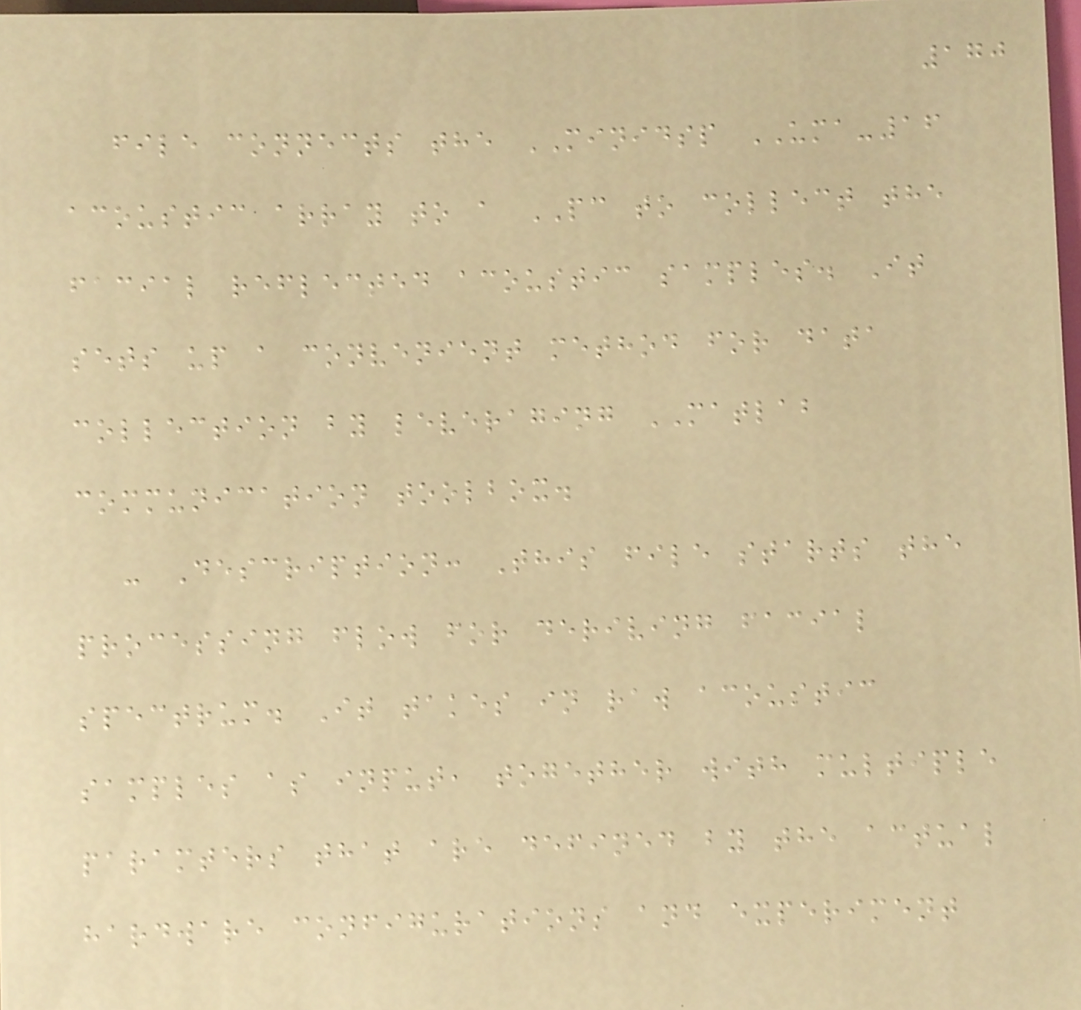170
file connects the MINIDSP UMA-16
acoustic array to a PC to collect the
facial reflected acoustic samples. It
sets up a convenient method for data
collection by leveraging MATLAB
communication toolbox.
- Description: This file starts the
processing flow for deriving facial
spectrum. It takes in raw acoustic
samples as input, together with multiple
paramters that are defined by the actual
hardware configurations and experiment
